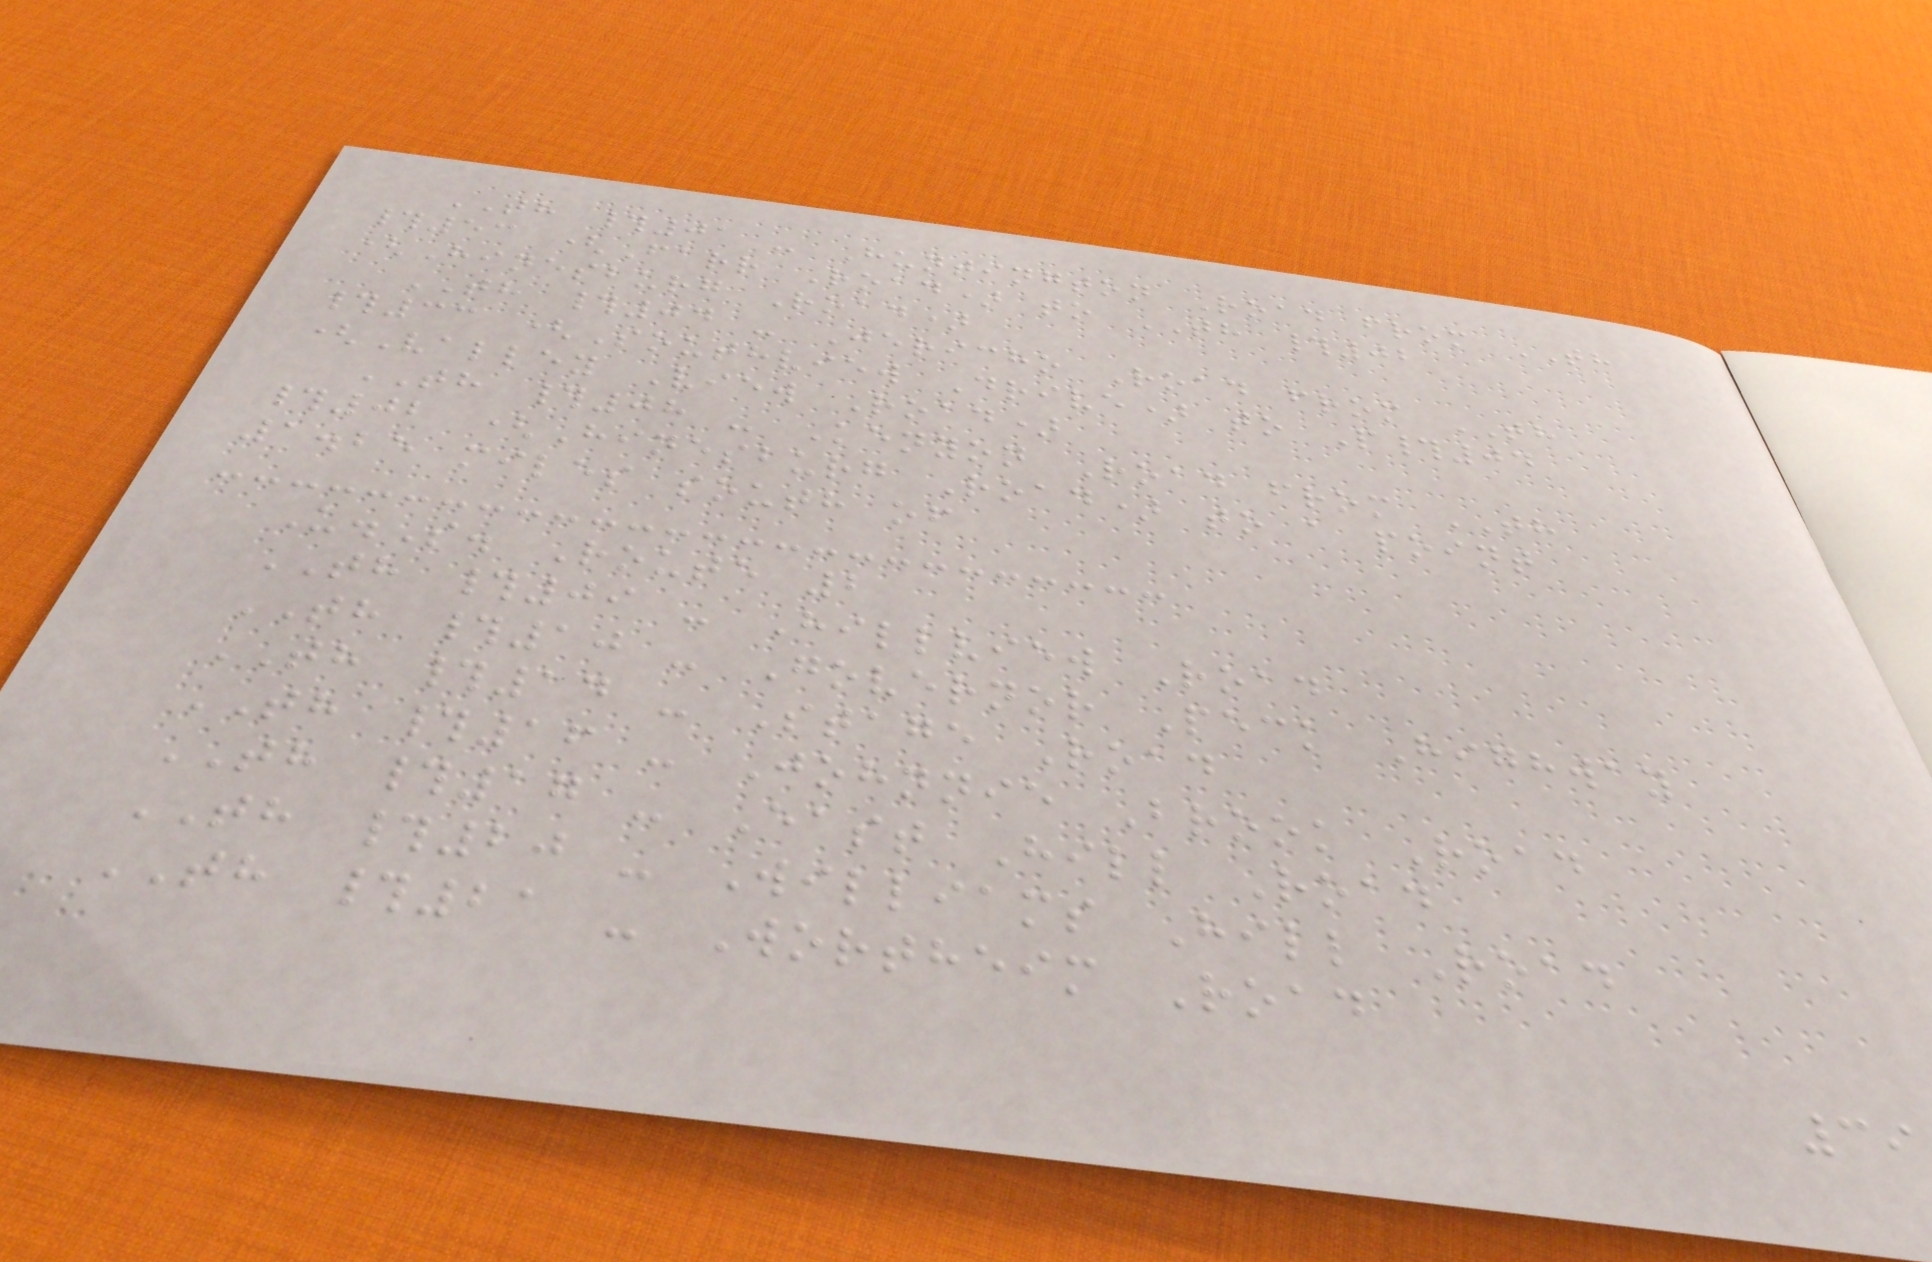TH #01 - Huntington Road from TH
#53 (Farr Road) to TH #02
(Hinesburg Road)
TH #04 - Jericho Road from TH
#33 (Southview Drive) to P#04
(Valley View Road)
TH #08 - Kenyon Road from TH
#02 (Hinesburg Road) to a point
1.25 miles south of
U.S. Route 2
TH #09 - Hillview Road
TH #10 - Governor Peck Highway
TH #14 - Stage Road
TH #16 - Johnnie Brook Road
TH #17 - East Hill Road
TH #20 - Williams Hill Road
TH #21 - Wortheim Road
39
